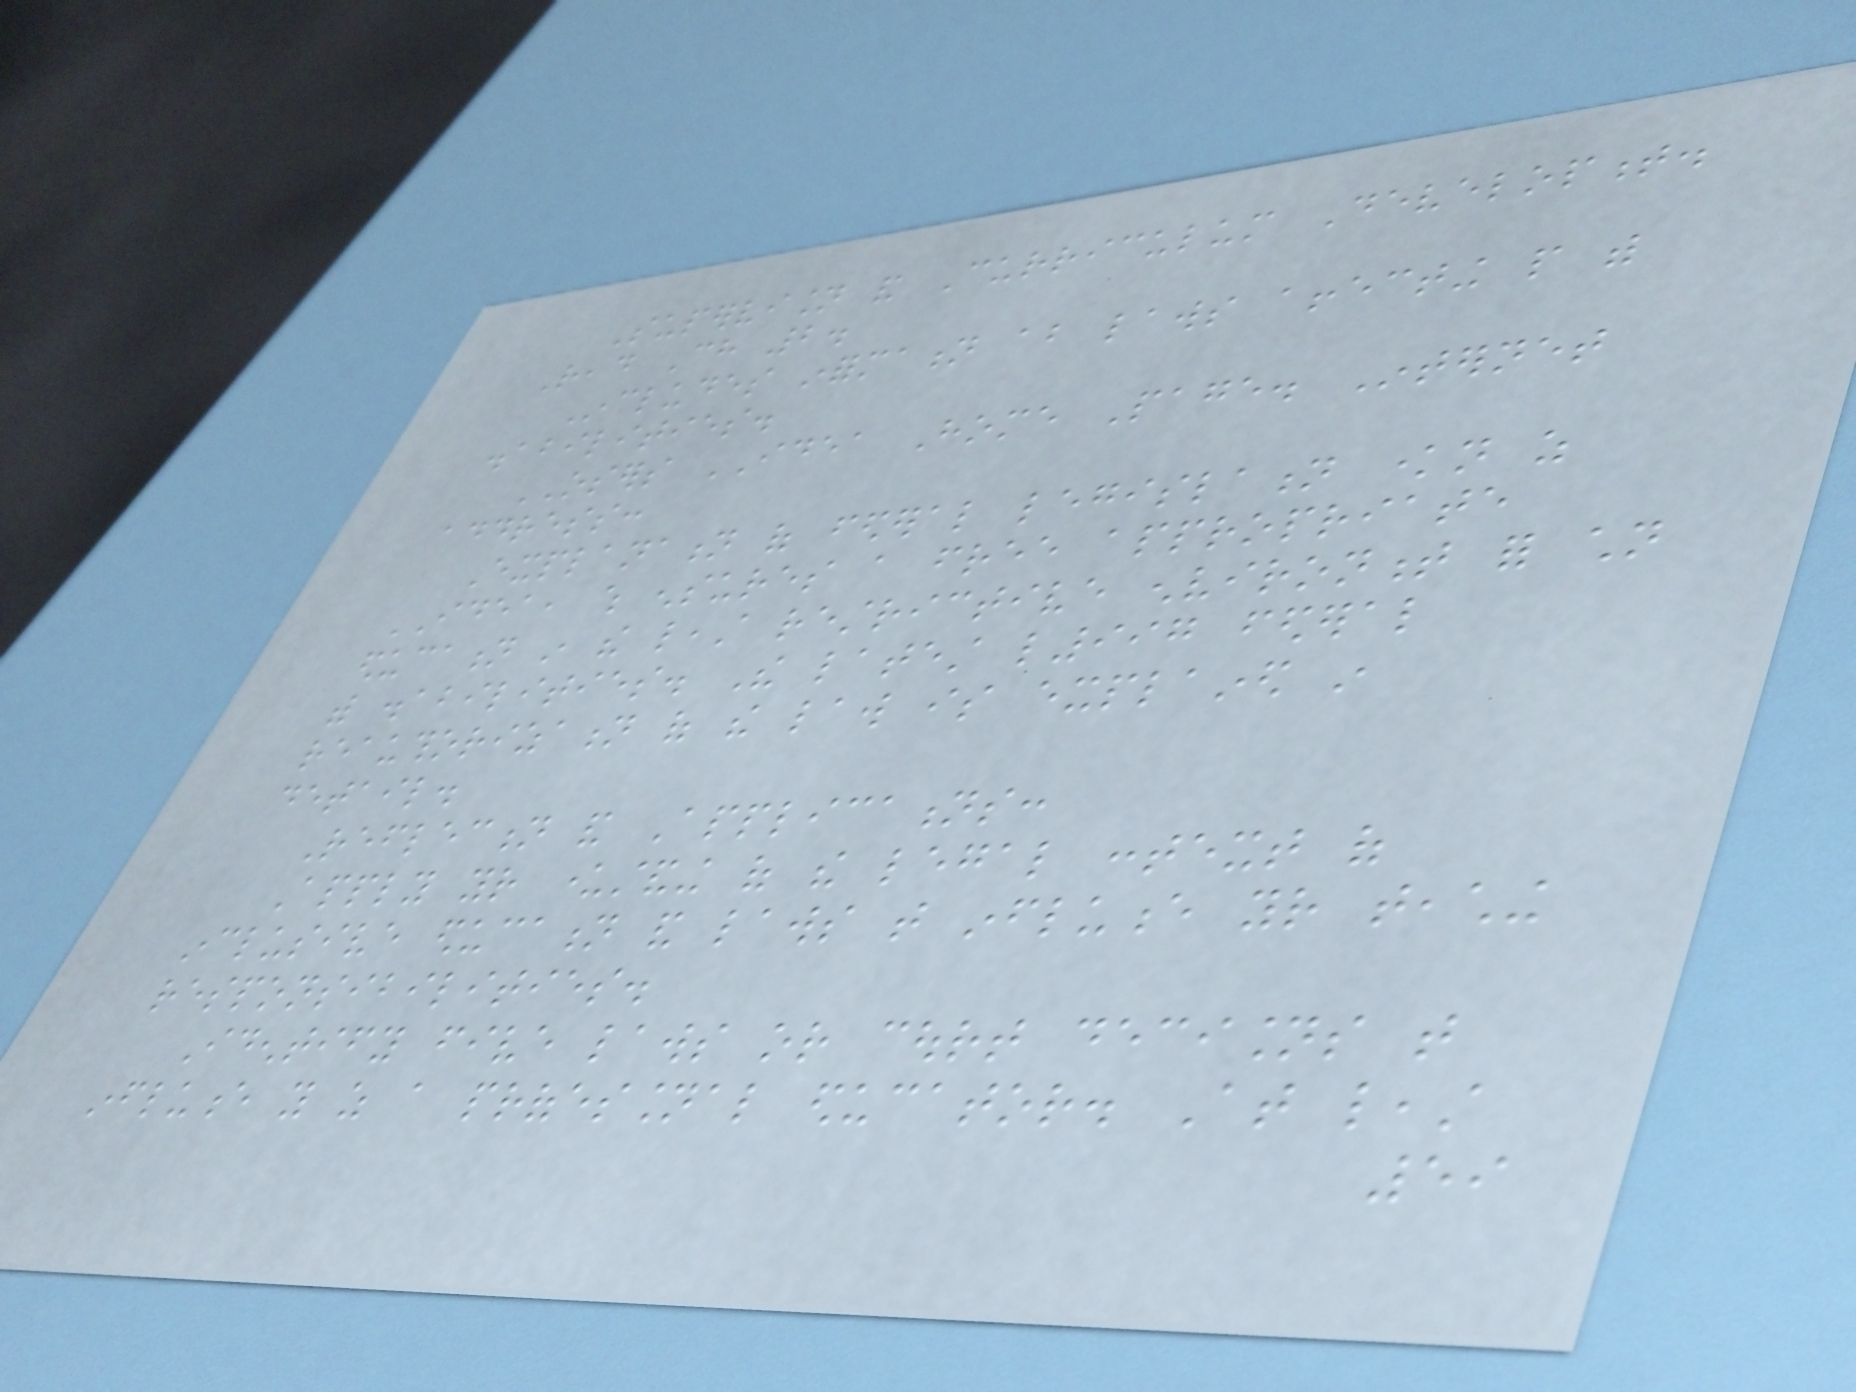Supervision and Curriculum Development.
Read Ch 2.
Includes information about laws affecting people with
disabilities.
OSERS IDEA Home Page. Internet
address:
Explanation of federal legislation known as
IDEA, which ensures a free appropriate
education in the least restrictive environment for children
with disabilities. The latest l997 federal
reauthorization of the law is explained in
detail.
Reflection and Applications:
Apply your understanding of the legal context of
inclusive education and laws that influence your teaching
responsibilities.
Identify five laws or court decisions that
influence you as a professional educator. At least
59
